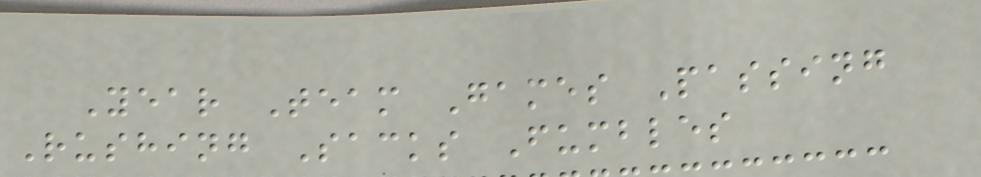Year Team Games Passing
Rushing Sacks Fumbles
